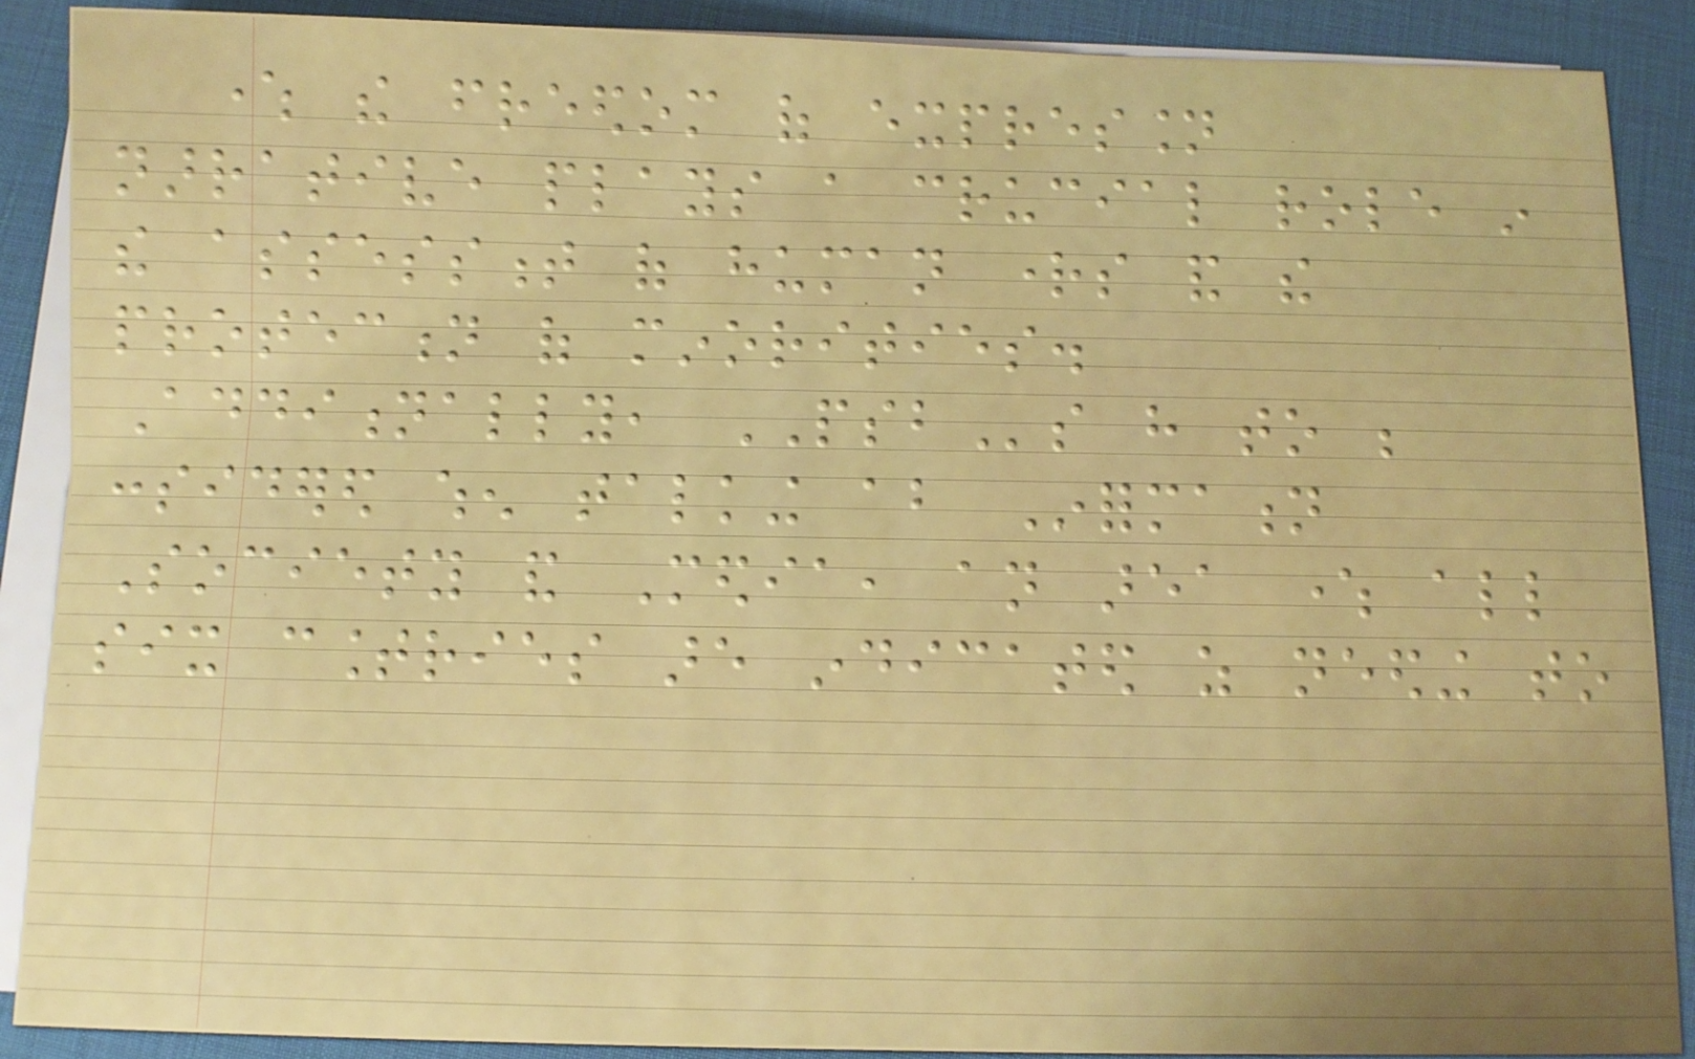where the freedom of expression
narrative plays a crucial role in
the assessment of human rights and the
protection of minorities.
Additionally, PSBs have to be
considered when talking about Information
Society and Media, an area where all
six countries are indicated as needing to
